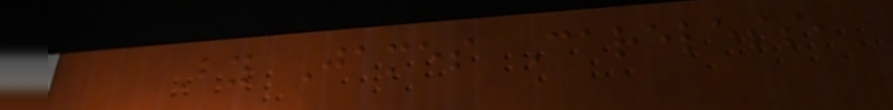By James Careless,
